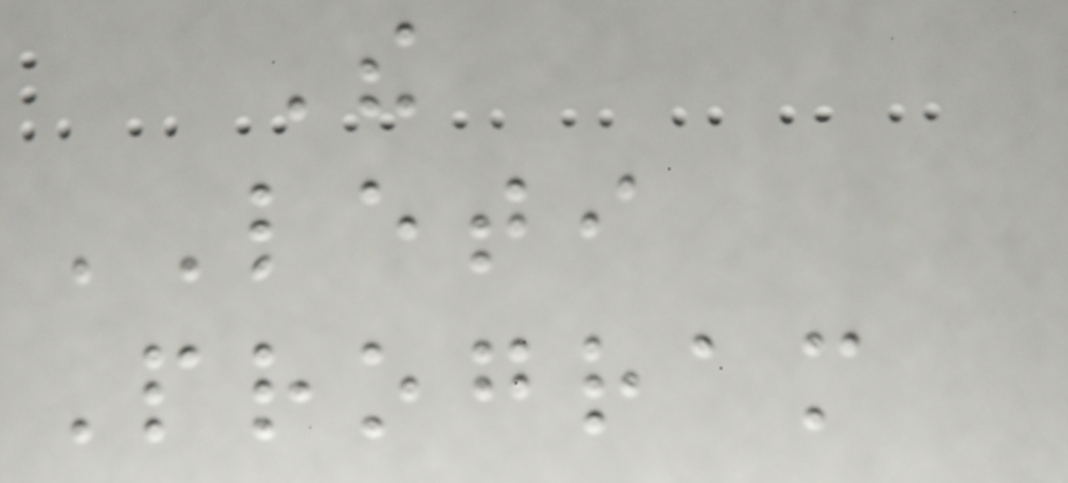The
LETI
Program
